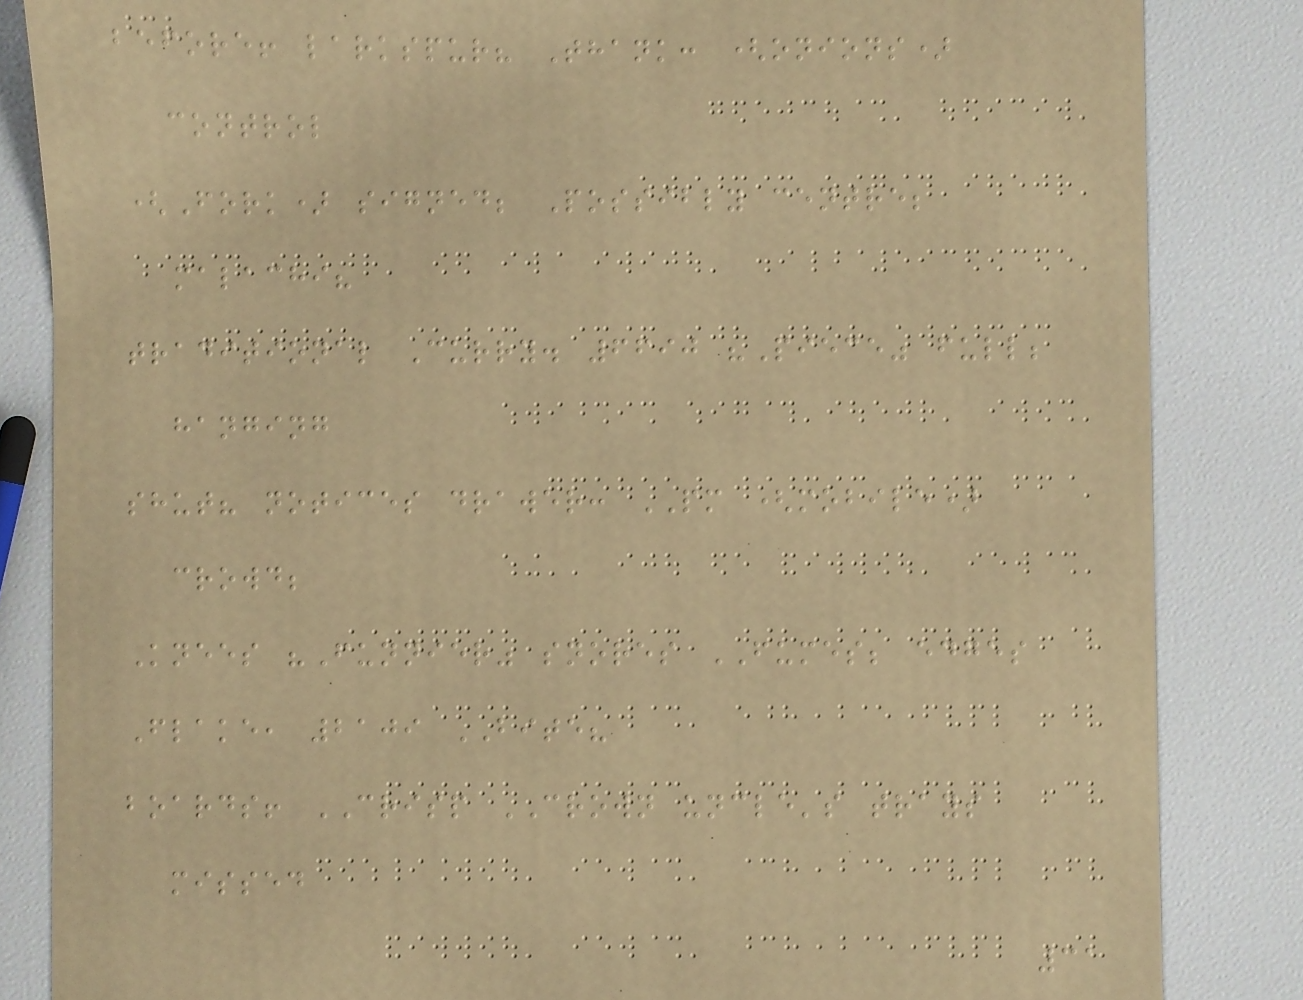before! larkspur? Thank: (onions)
control
(Fork) signed; Possibly centre;
malachi?
traditional Curry. 6690 "Piece" full;
hanging
shut? notices drawer: PM (mobile)
crowd;
Knees "Funnier" snores FUMES; edges
Flake, 2109 BITE?
boards! CRISP CROWN uncle's trays
missed
31
